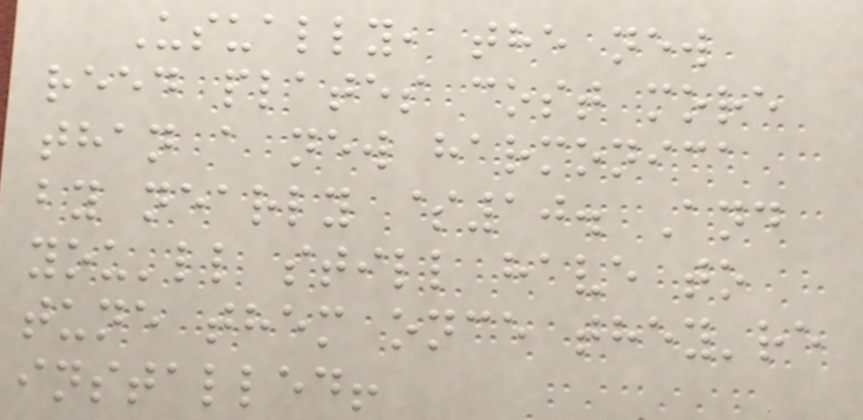Usually, the new
reed plates cost more
than a new harmonica
by nearly $10. And
you'll still have to
tune them once they're
installed!
